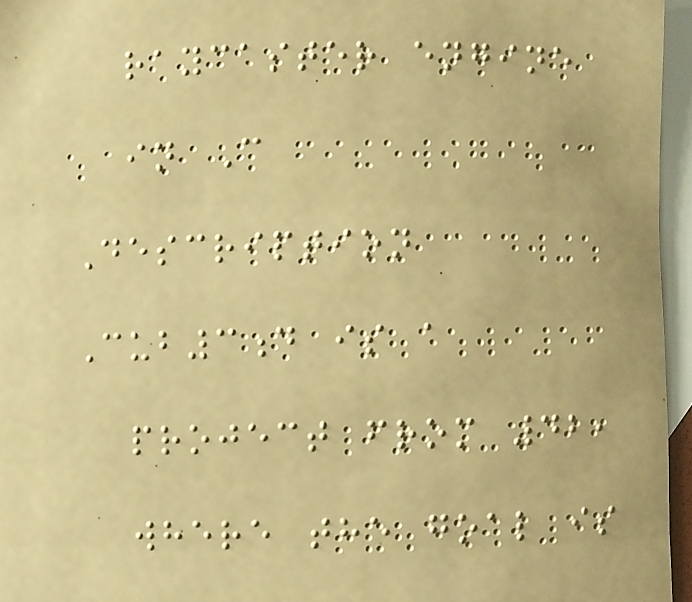raycaster engine
in C
Description
Cub3d is a
project from 42,
where the goal is
